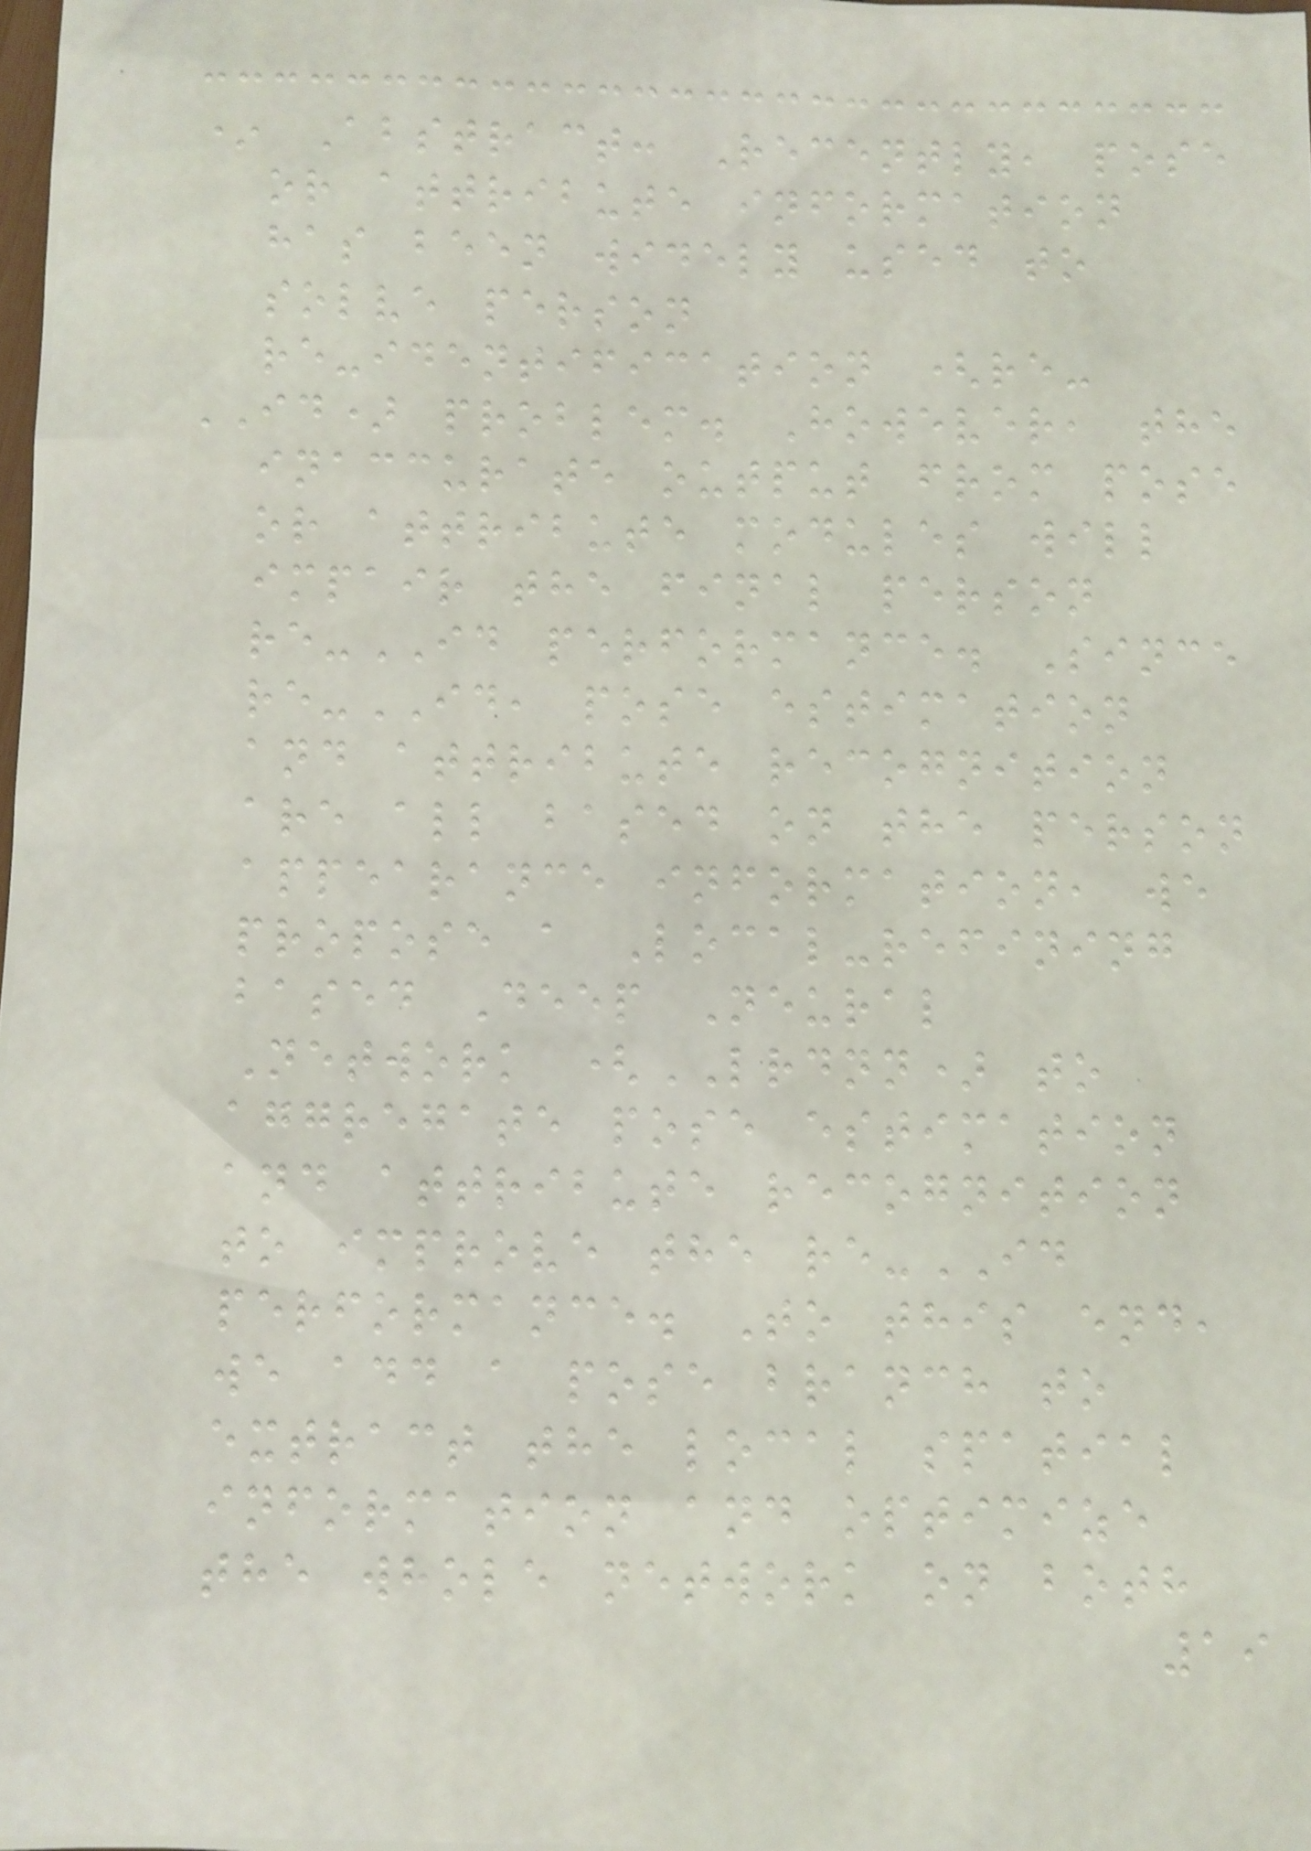* Abstract: Recently, pose
or attribute information
has been widely used to
solve person
re-identification (re-
ID) problem. However, the
inaccurate output from pose
or attribute modules will
impair the final person
re-ID performance. Since
re-ID, pose estimation
and attribute recognition
are all based on the person
appearance information, we
propose a Local-refining
based Deep Neural
Network (LRDNN) to
aggregate pose estimation
and attribute recognition
to improve the re-ID
performance. To this end,
we add a pose branch to
extract the local spatial
information and optimize
the whole network on both
19
